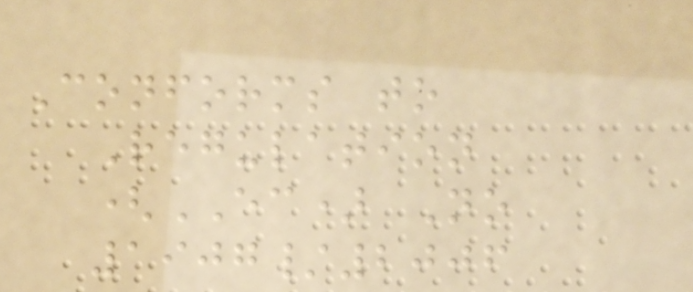Conforms to
Regulation
(EC) No
1907/2006
